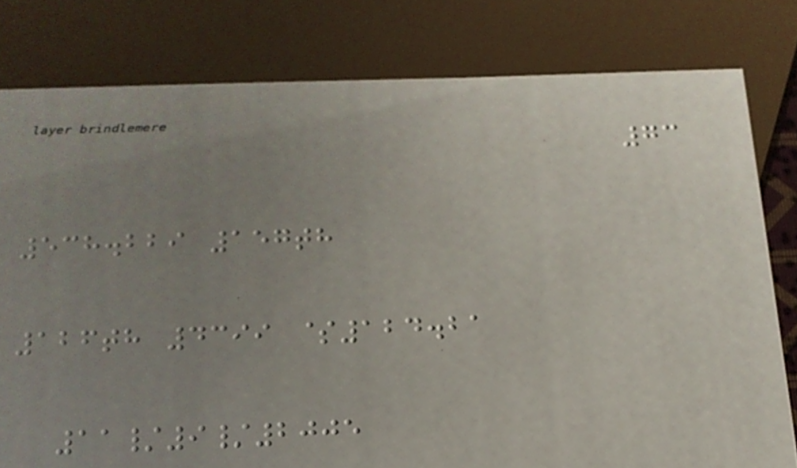73
538.229 157th
126th 4399 $124.21
11/9/2005
